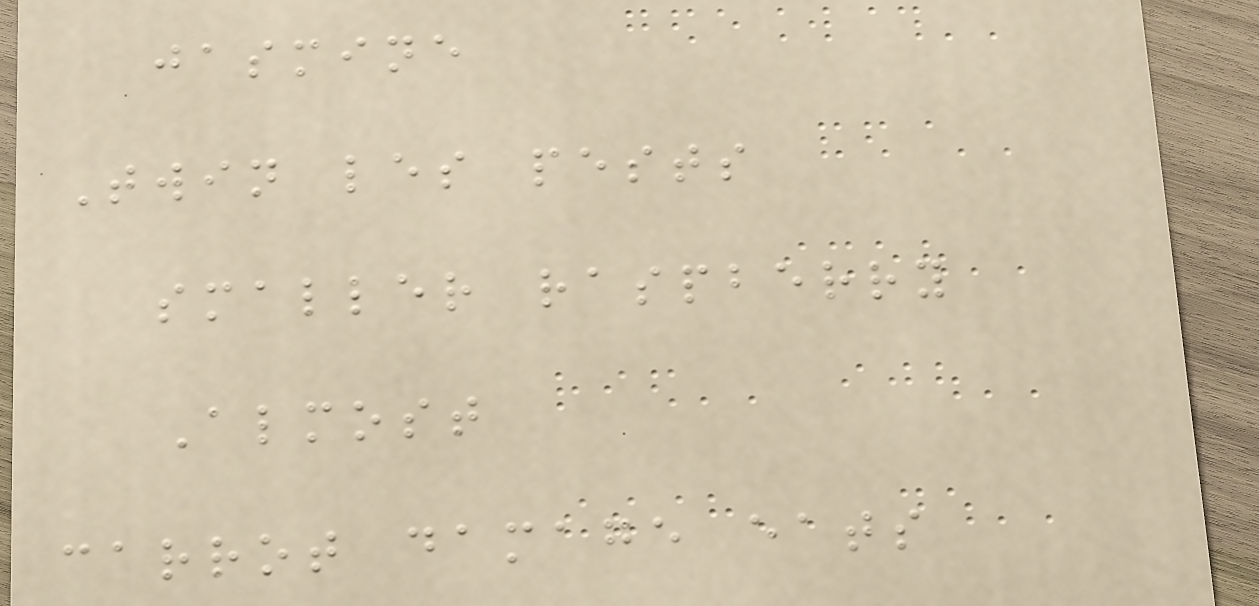jasmine
Twin les pests
smaller raspberry
Almost
carrot damage eats
